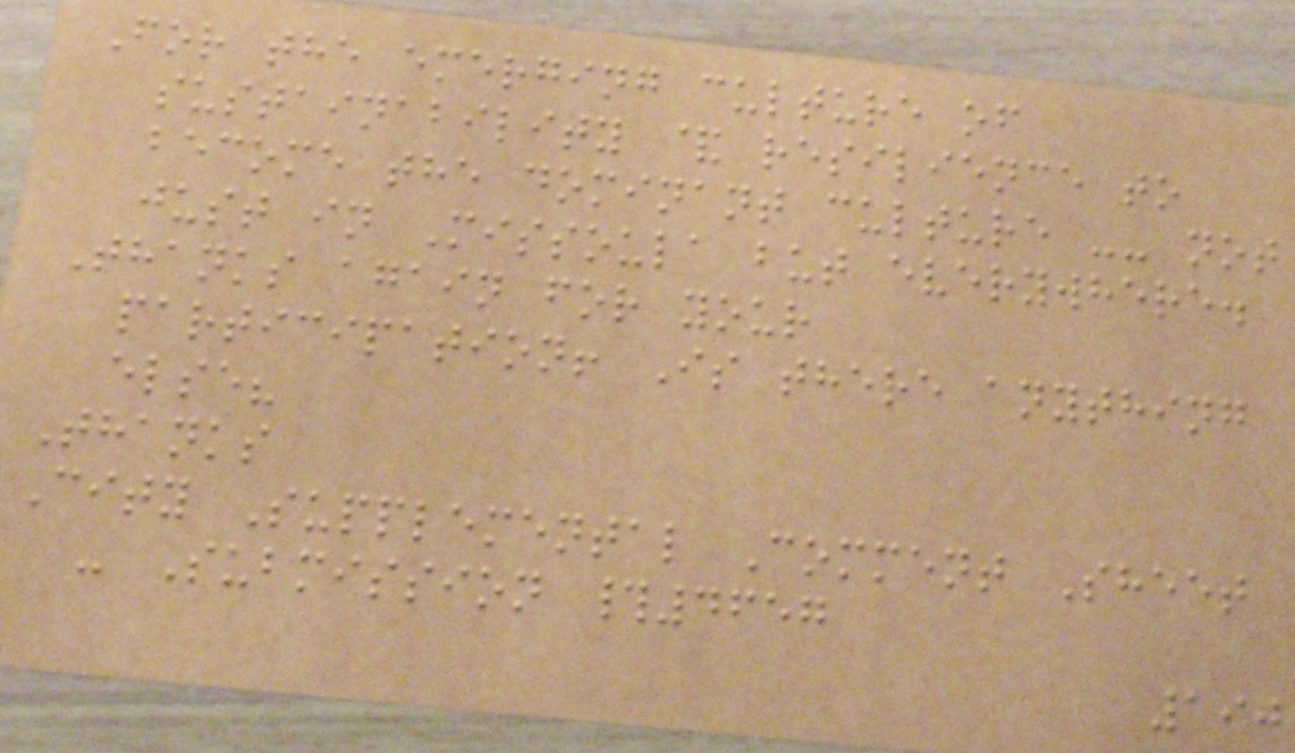For the emerging culture of
sustainability & resilience to
become the dominant culture -- not
just in Missoula but everywhere.
Thanks again for your
participation! Is there anything
else?
Thanks
City Supplemental Comment Sheet
- Submission #4657
190
